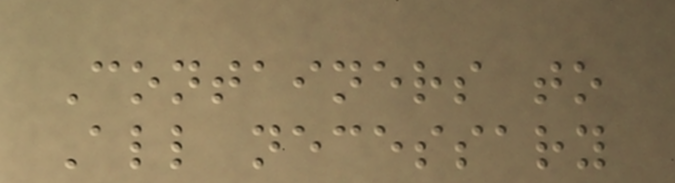Containers to
All necessary
